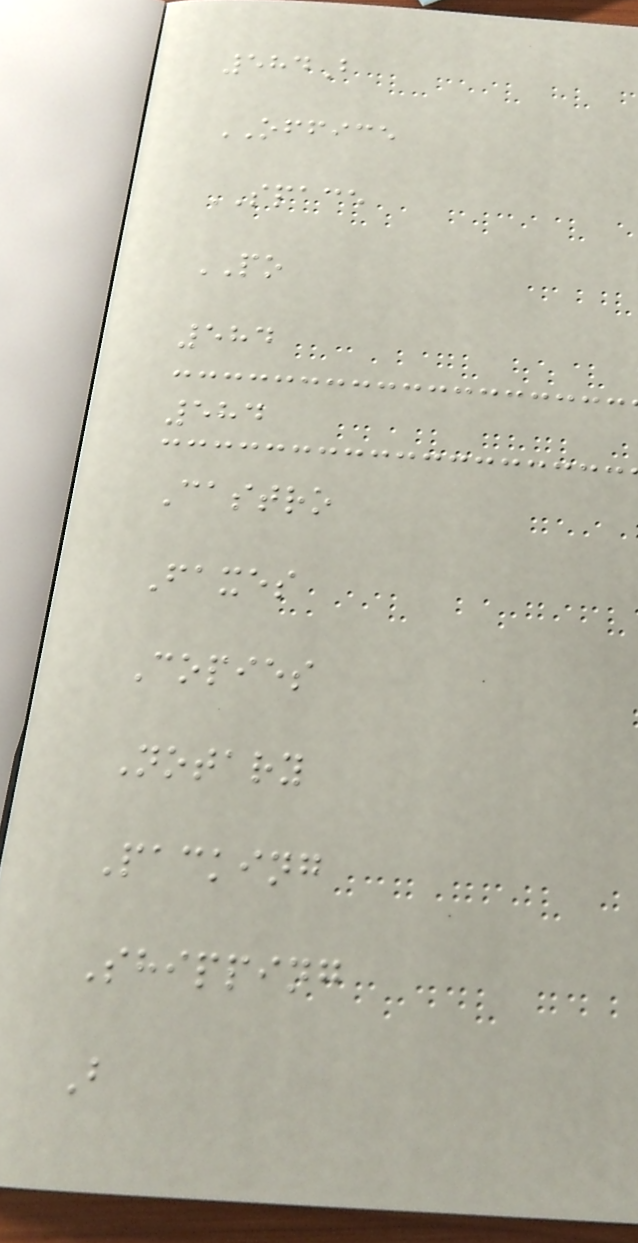584B
OFFICE
SPACE
PO
584
584
Castro
Faxes
Copies
Notary
Packing
Shipping
B
